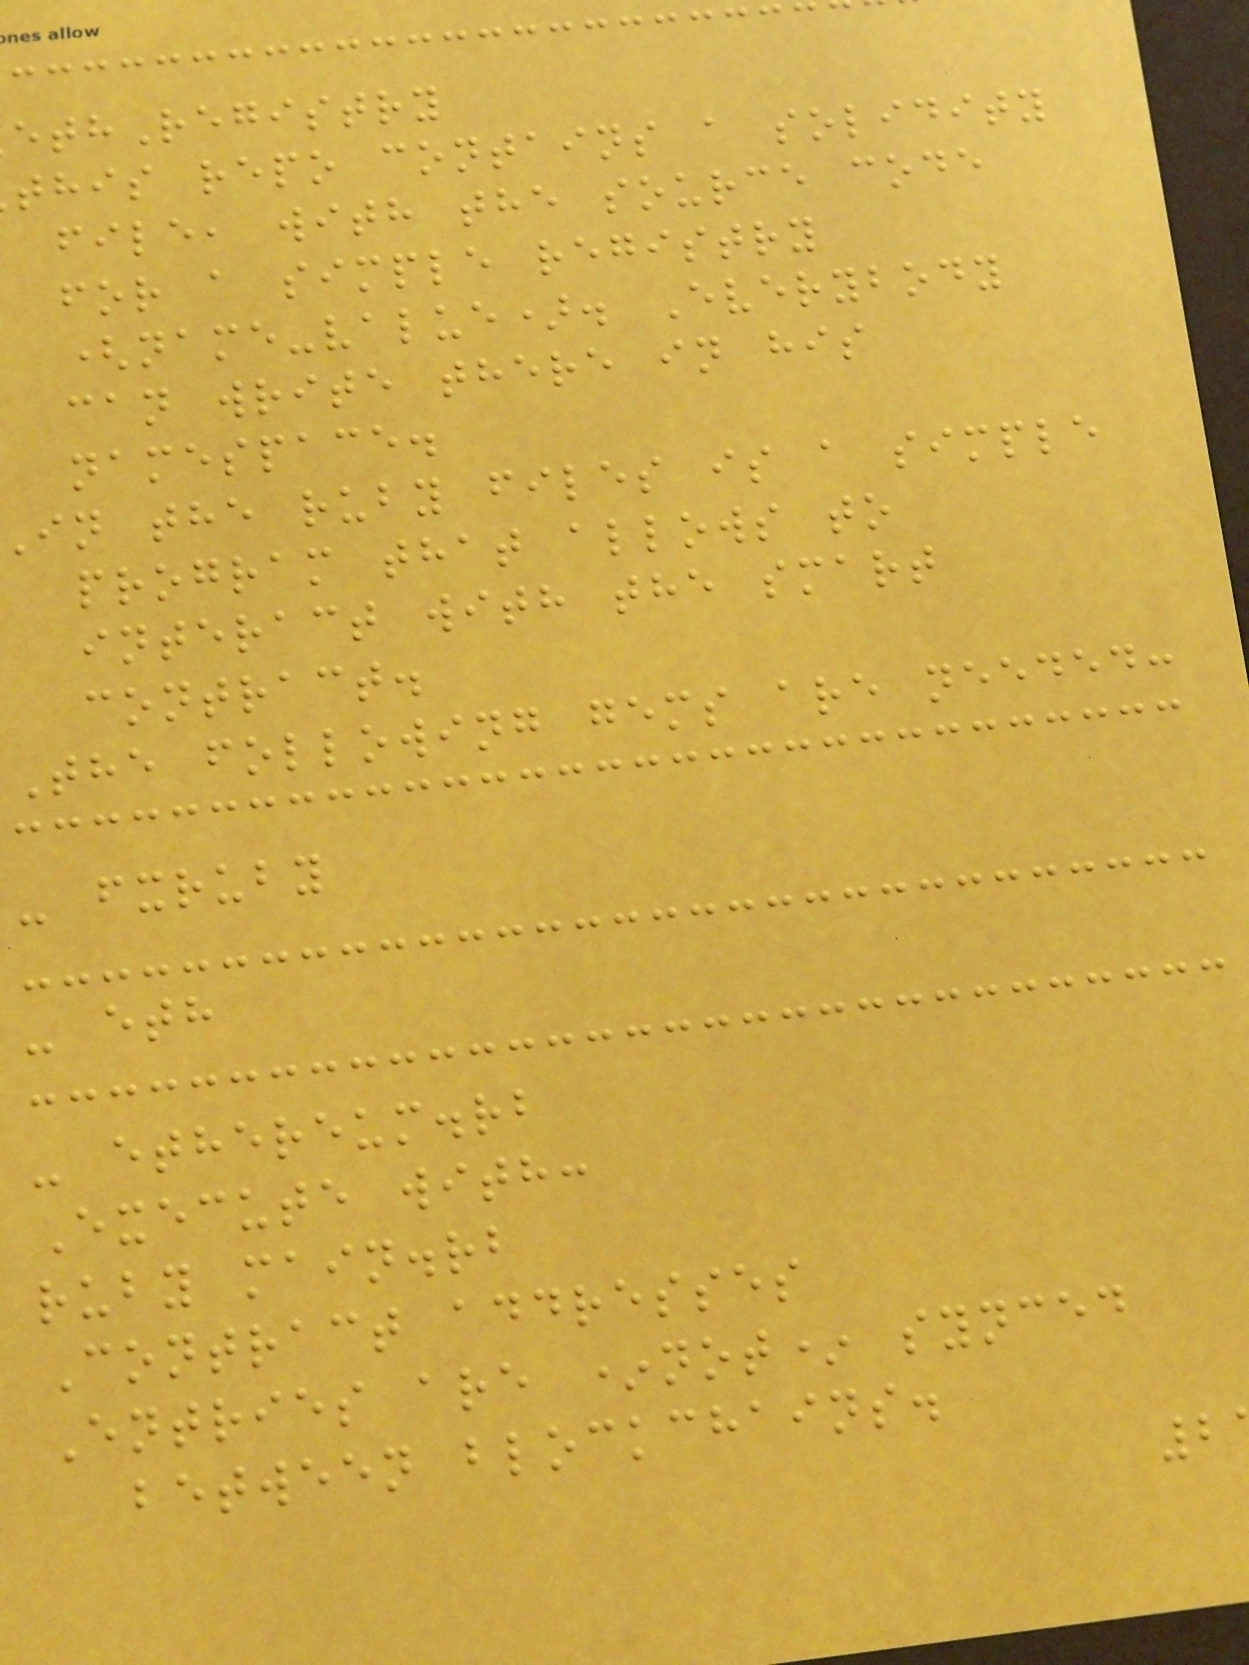thRegistry
this repo contains a solidity
file, with the source code
for a simple registry
(name-value). Everybody
can write there in his
namespace.
in the ruby files is a simple
program that allows to
interact with the smart
contract.
The following gems are needed:
- fxruby
- eth
- ethereum.rb
Execute with:
ruby main.rb
Contract addresses
Entries are *not* synced
between blockchains.
